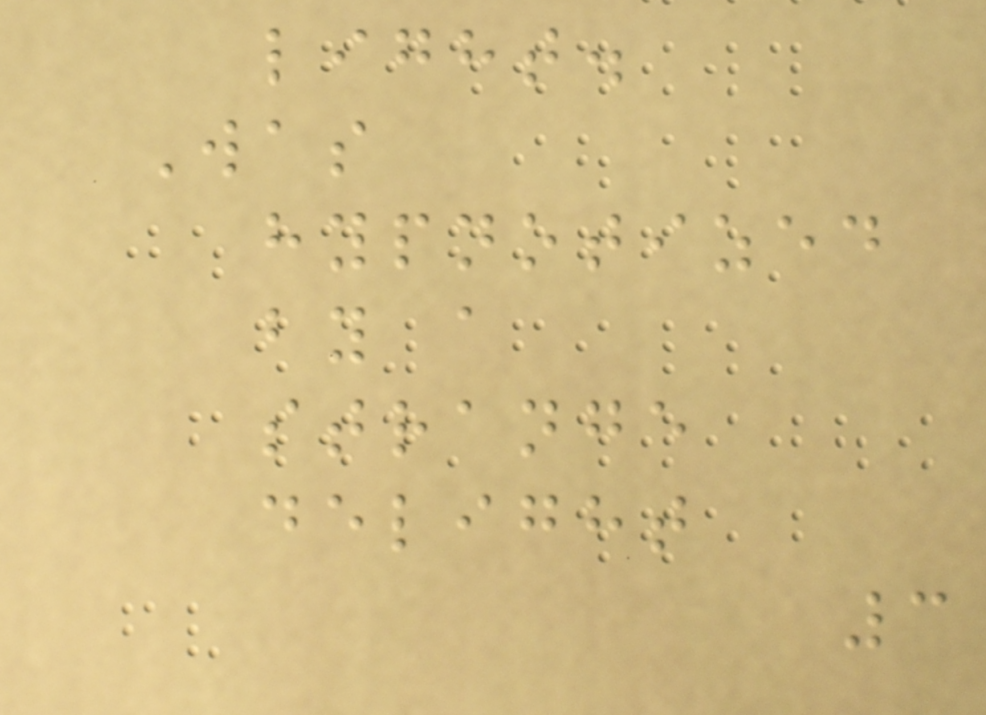light.
Was
hypnotized
by a
strange
delight
3
